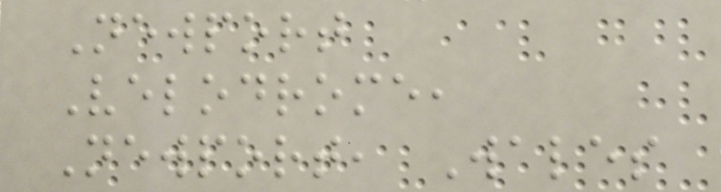Newport
Velodrome,
Newport, Wales
